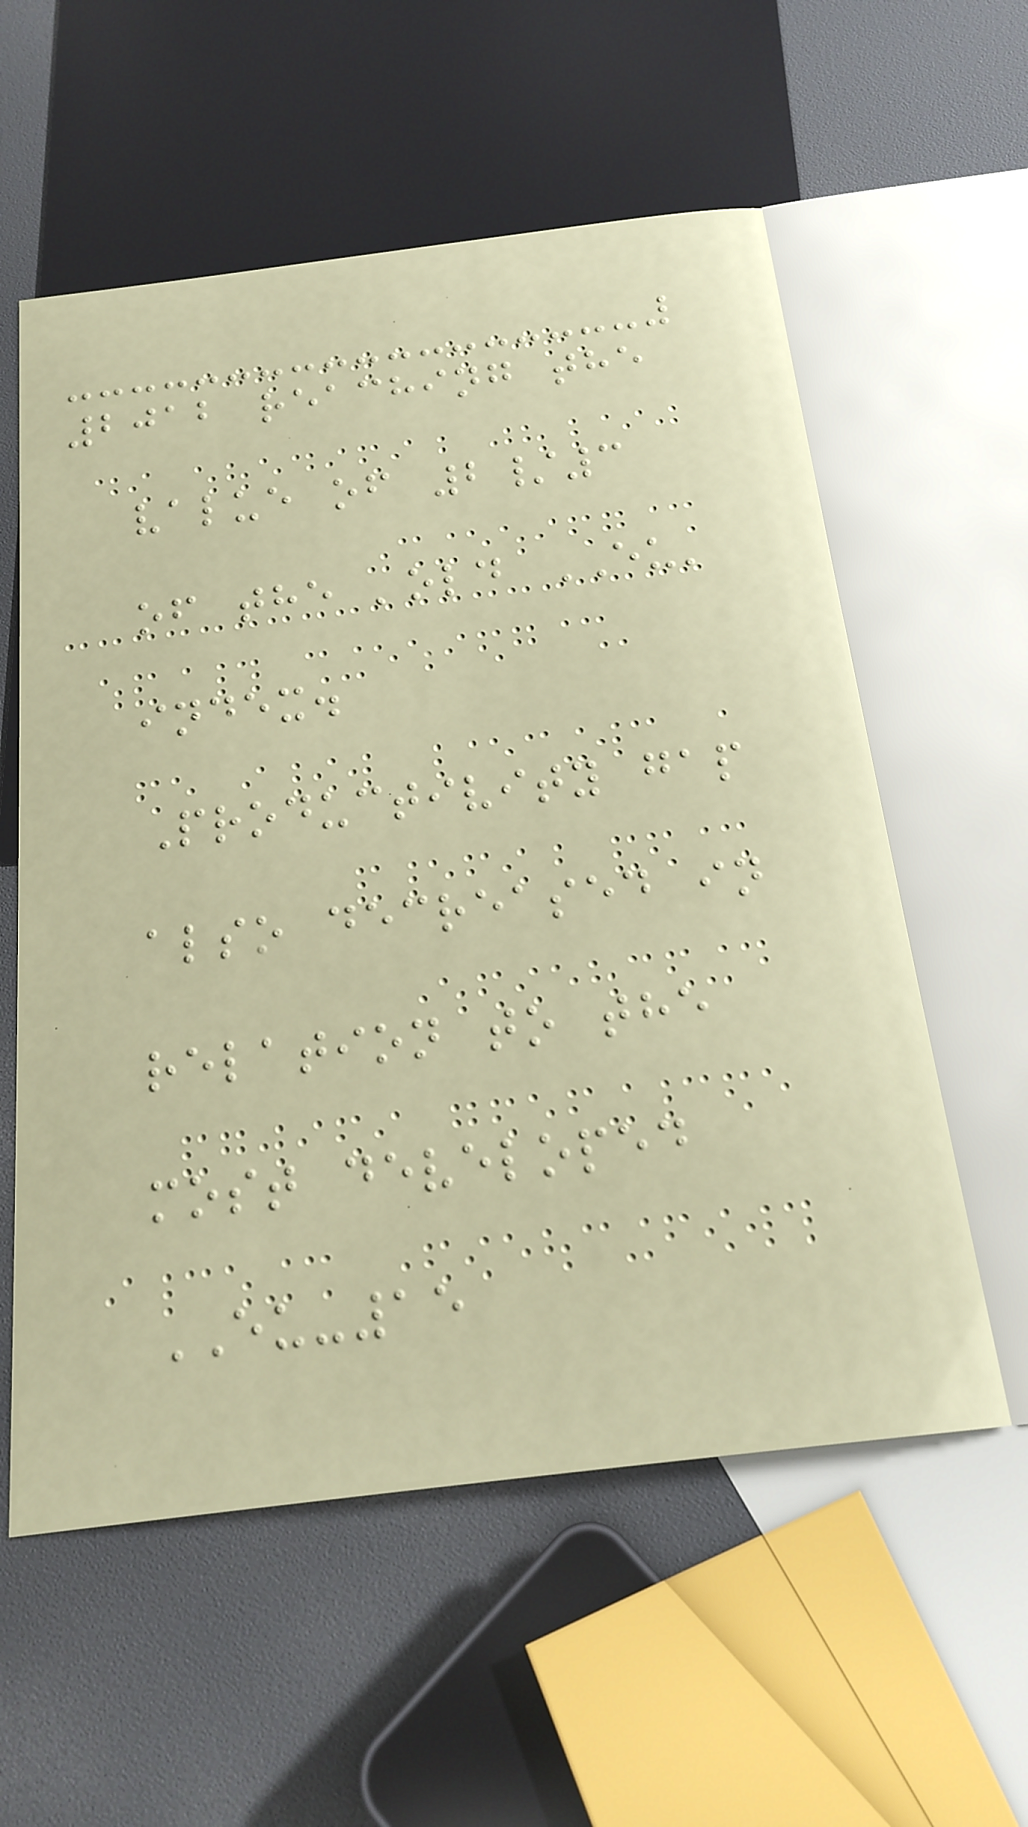2012 reaching the
value of 2/3
of the 'old EU'
index.
Productivity gap
also decreased in
relation to the
most developed
EU-15
